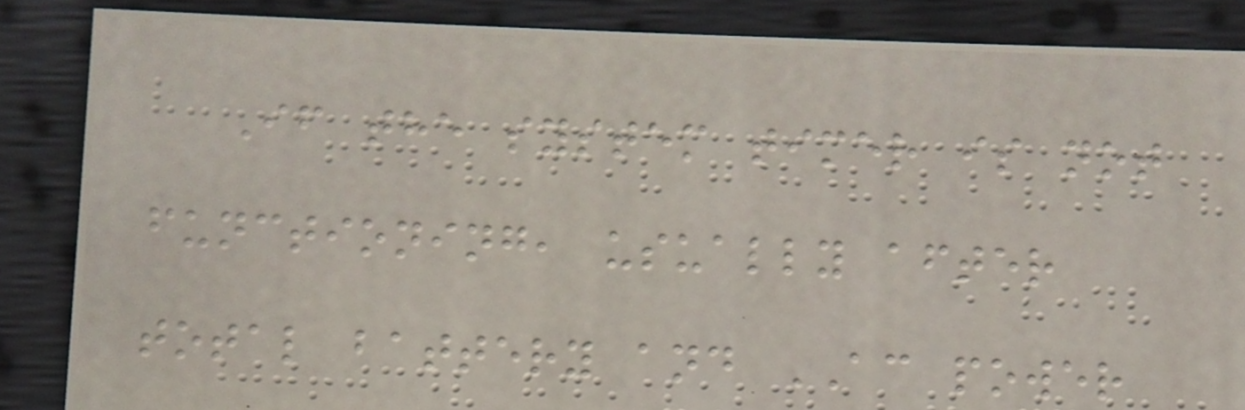If the system timer is not
functioning, usually after
total battery and AC power
